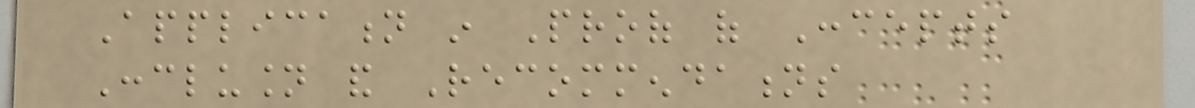Application in Proof of Concepts
Conclusion and Recommendations
